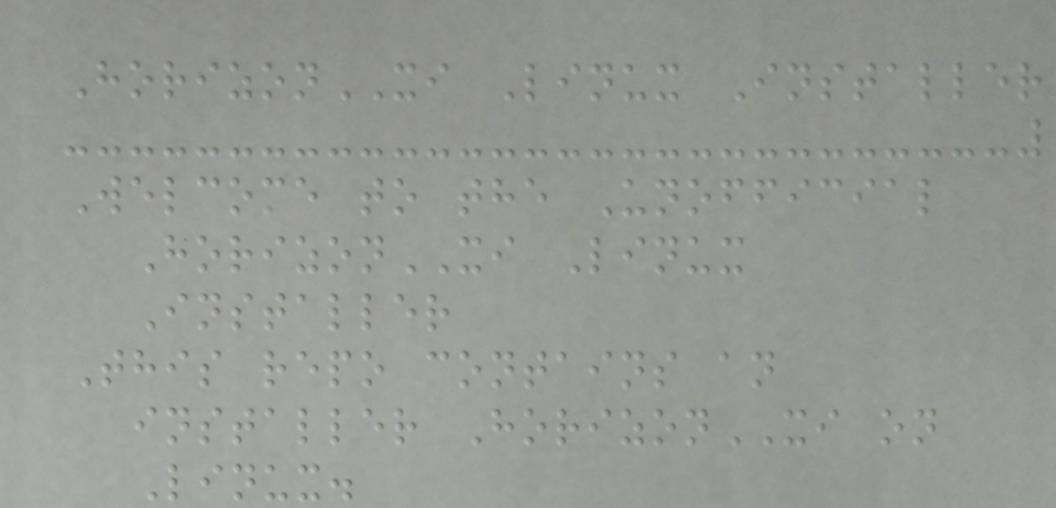HorizonXI Linux Installer
Welcome to the Unofficial
HorizonXI Linux
Installer
This repo contains an
installer HorizonXI on
Linux.
